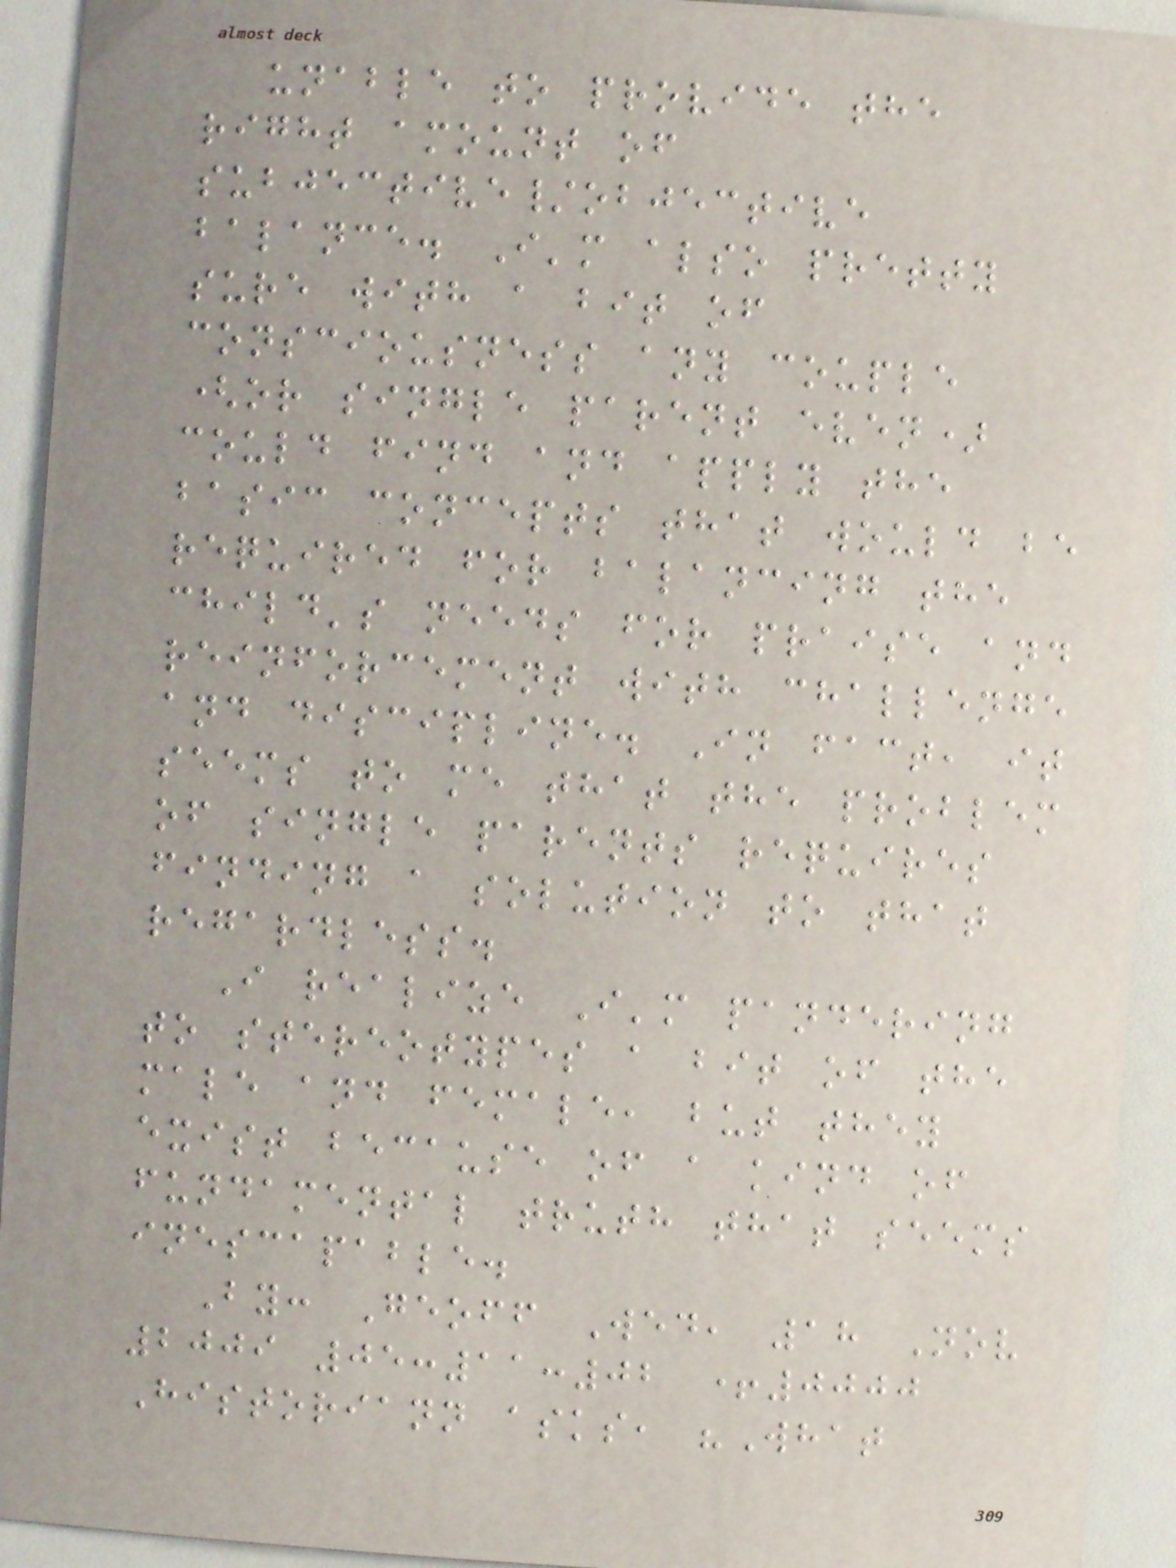unable to provide the
right amount of
subjective/objective
balance. I'm also pretty
sure with a bit of
consciousness any couple
(or single parent even)
could find and apply the
basic concepts that would be
required for balancing the
child's needs for praise and
reinforcement with challenge
and discipline. In fact, it
seems to me that the problem
of single parents requires
finding a solution to that
regardless.
I realize I'm pandering
to stereotypes a bit of the
male and female, but they
exist because of a kind of
fundamental truth that seems
inescapable.
By: Geoff Wed, 18 Nov
2009 05:11:02 +0000
Historiann asks, "What
